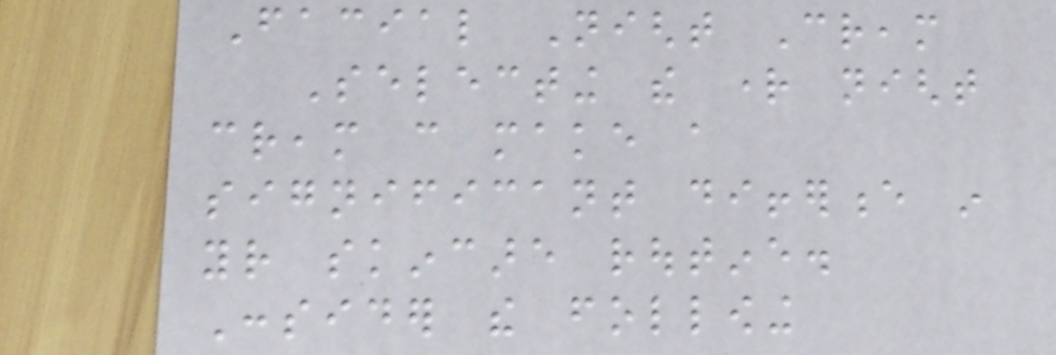Facial Night Cream
Selecting the right night
cream can make a
significant difference in
your skincare routine.
Consider the following
